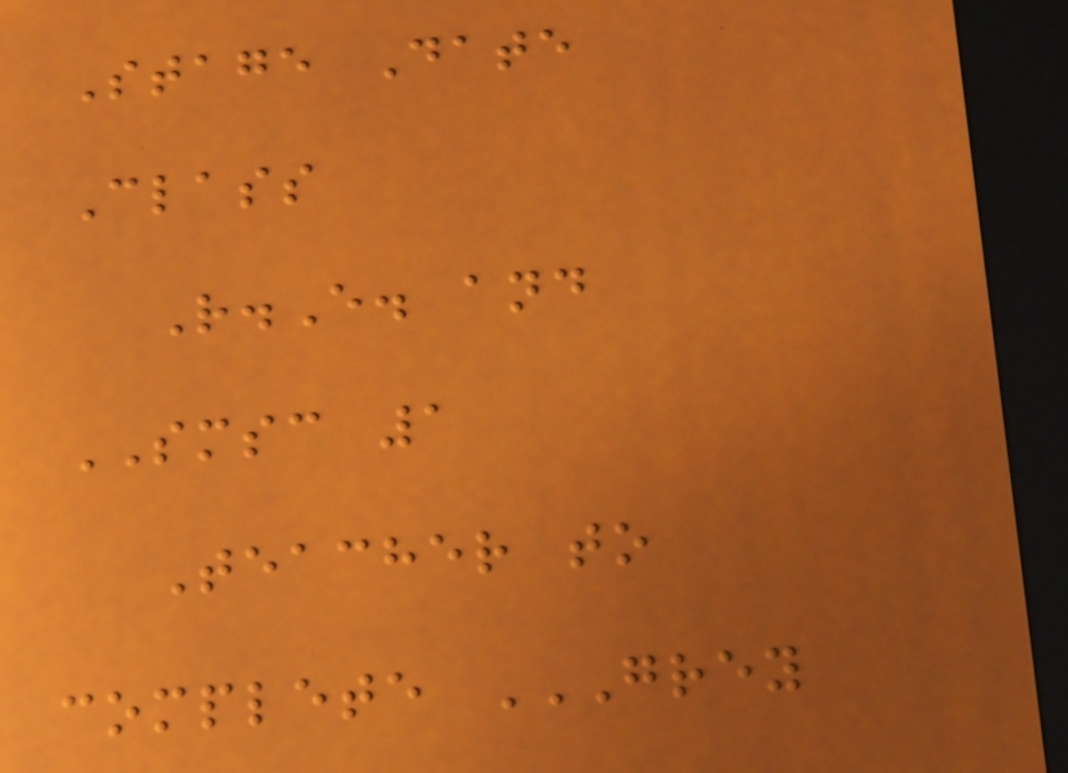Stage Date
Class
R.E. and
SMSC 1
Teacher to
complete GREY
